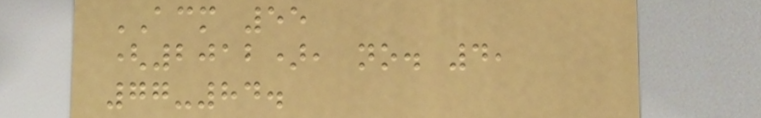ACM 55
(2012), no. 4,
77-84.
